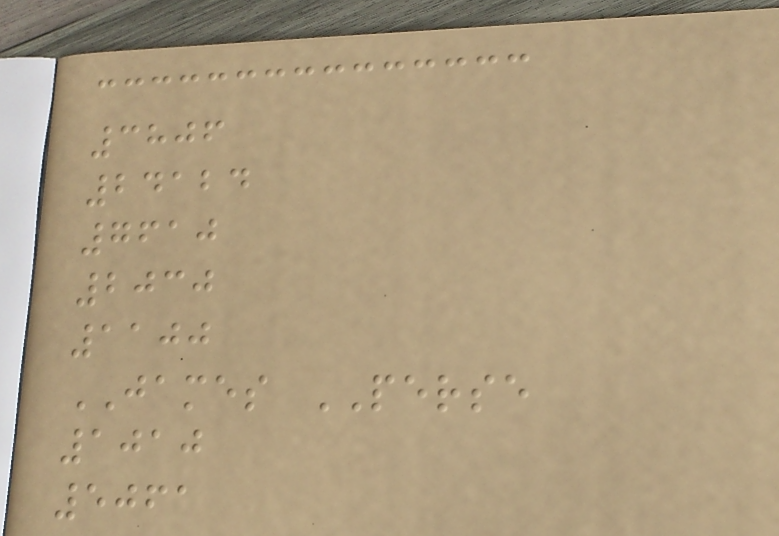3806
24124
7610
2030
1100
JAMES PERSE
1010
5061
